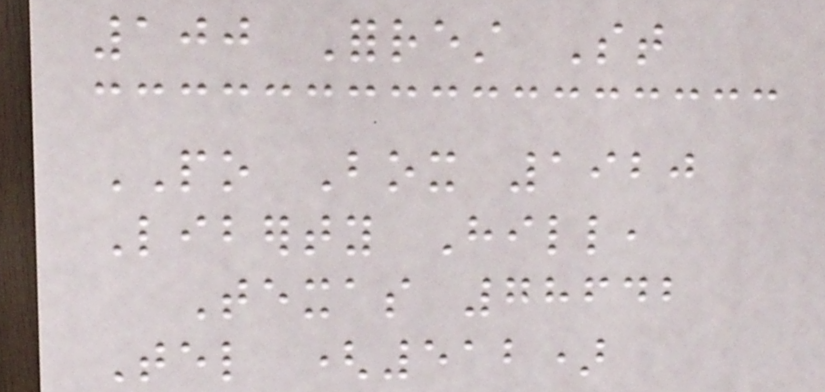100 Forrest St
PO Box 1920
Liberty Hill,
Texas 78642
Tel (512)
